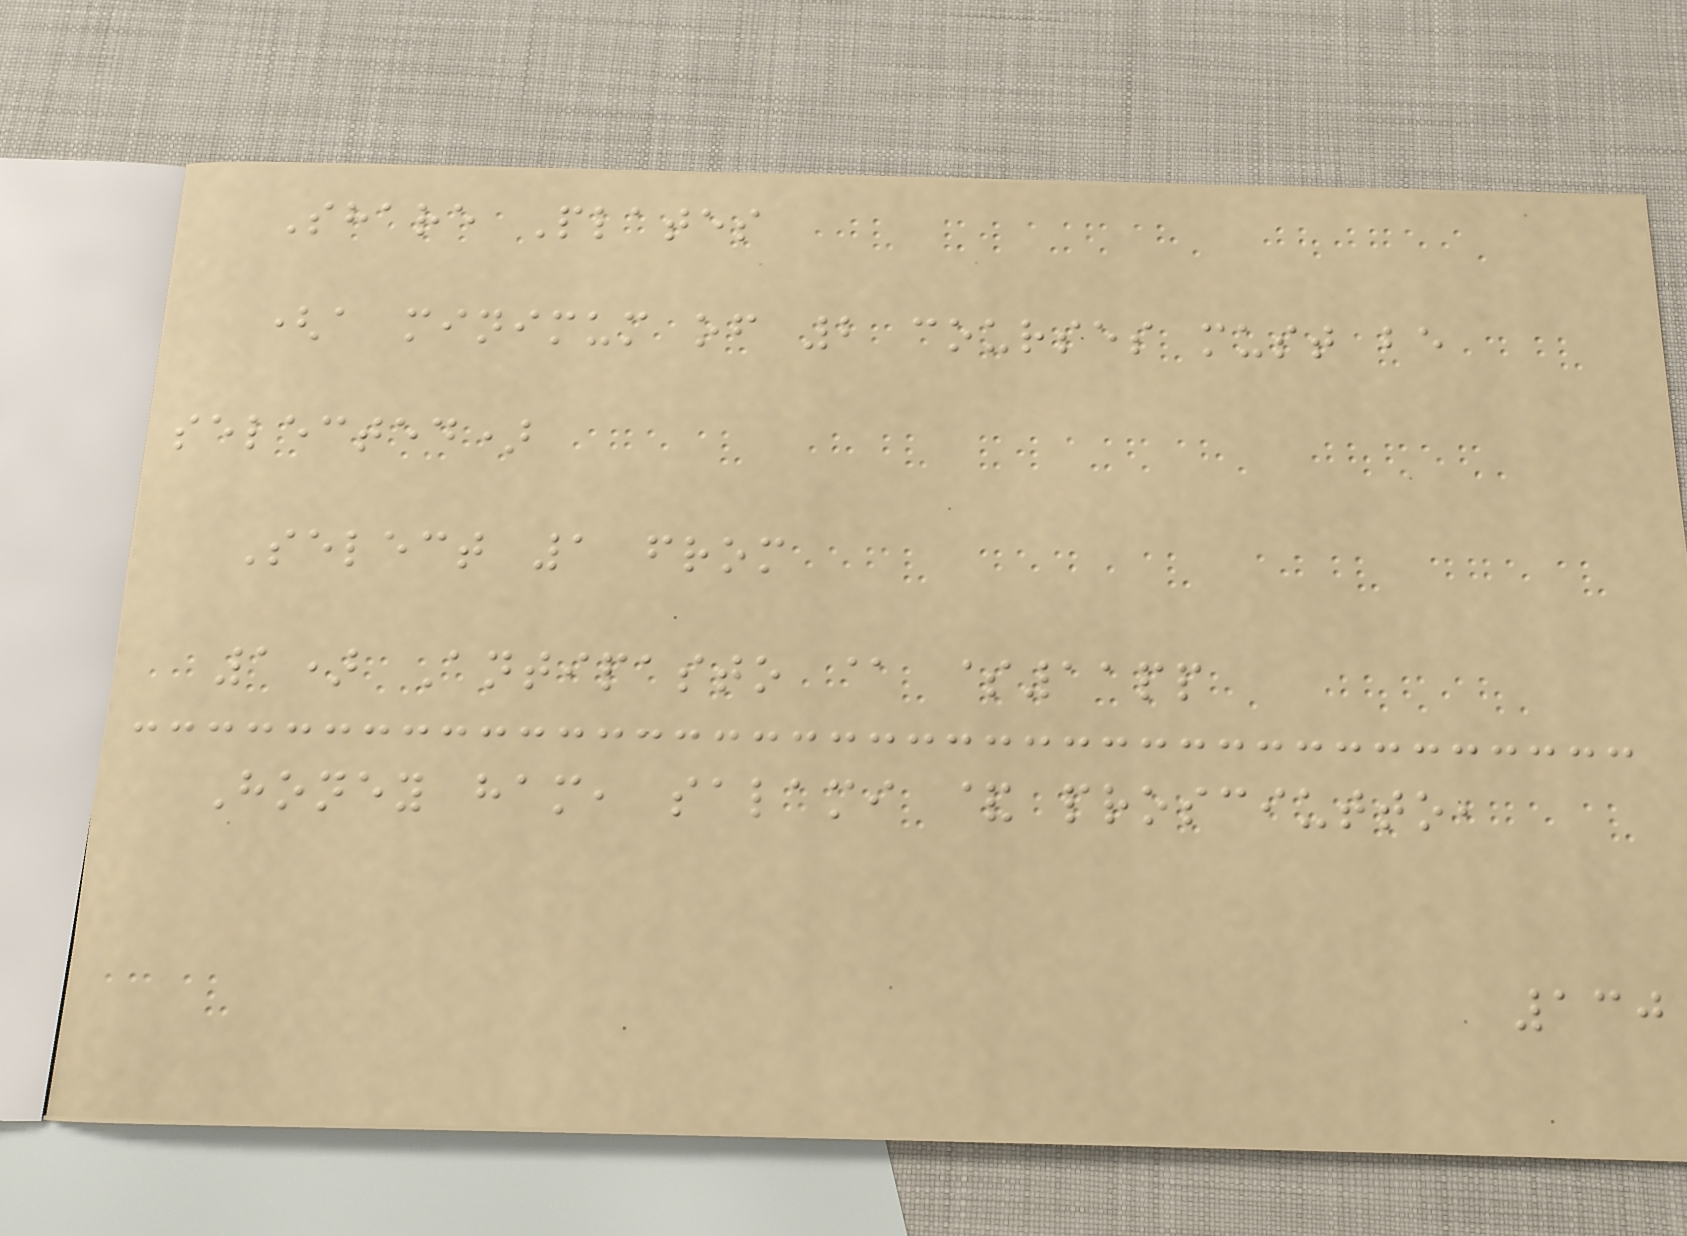Share Plates
(a minimum of 2 courses must be
selected)
Select 1 from
1) Antipasto @ $11pp
Honey ham, salami & prosciutto,
130
